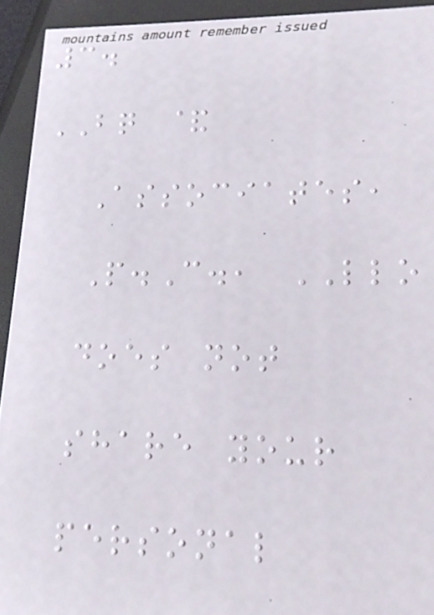3.
BQ &
Associates,
P.C., LLO
does not
share your
personal
